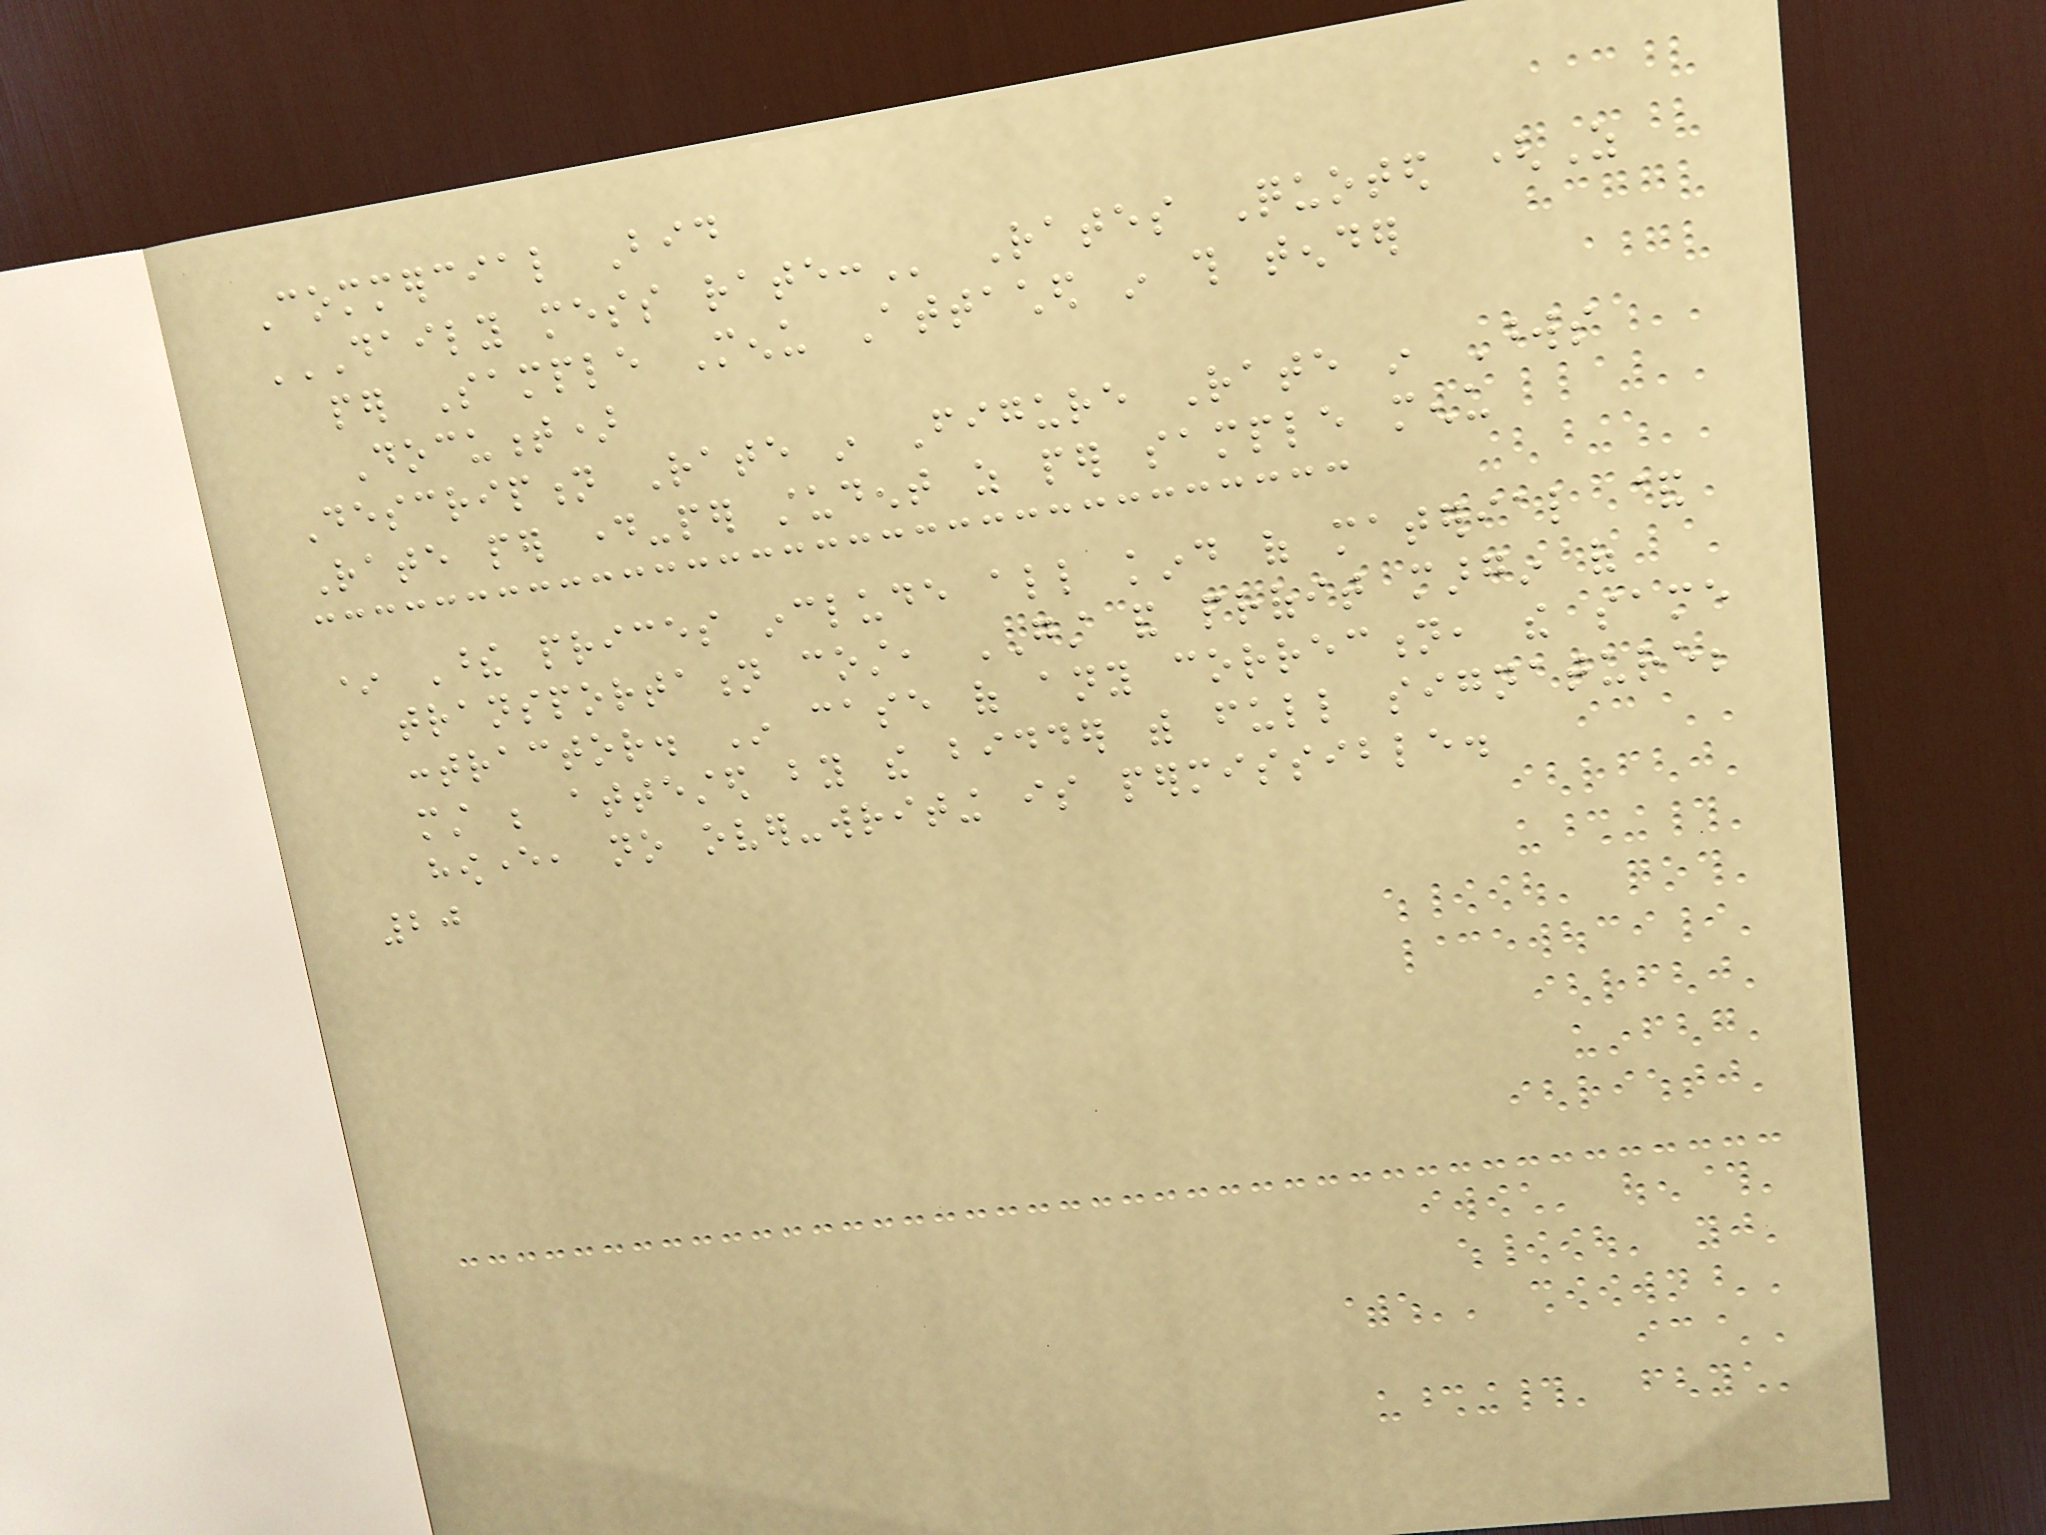Commercial Bid
DAILY MESS RATE: Rates Quoted (As
per Sample Menu Attached in this tender
Document)
Description Rate in Figure Rate in Words
Rate per day-per student as per sample menu
* These prices include all kind of material &
transportation cost, GST and profit margin of
contractor. In case of any correction, the same
must be attested by the bidder with full signature;
however, no over-writing is permissible.
20
